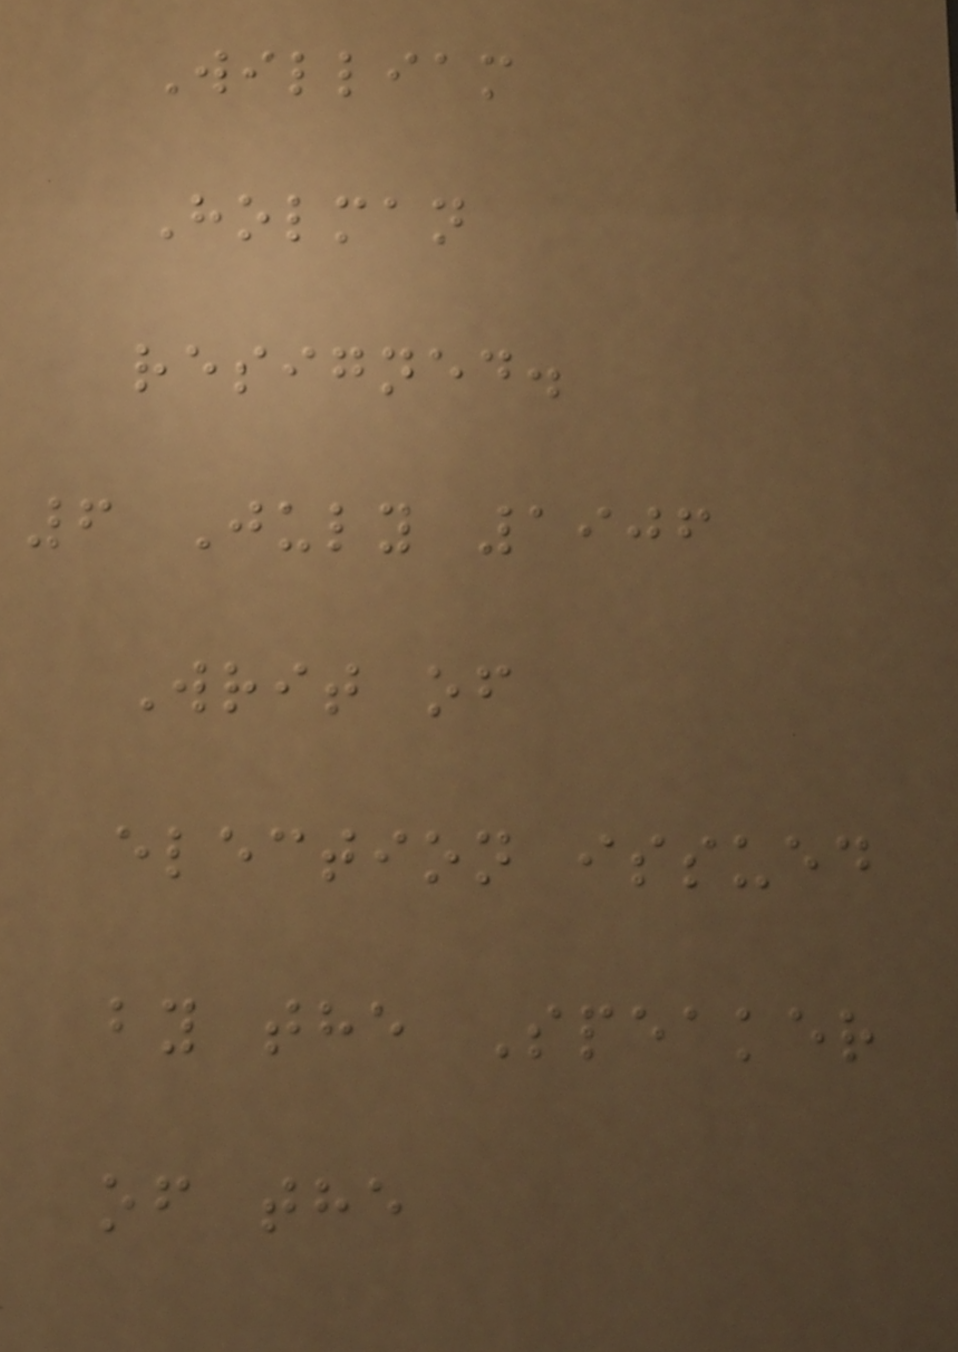William
Holman
resigned.
6 July 1906
Writ of
election issued
by the Speaker
of the
